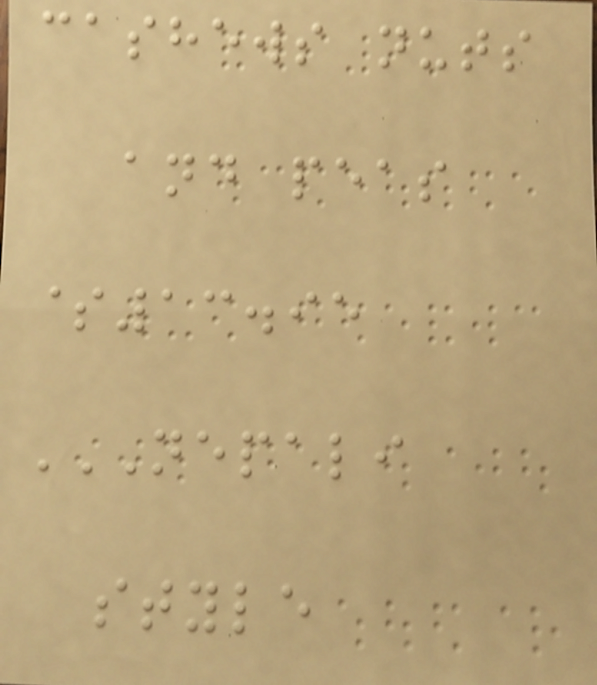cashews nuts
and peas
$13.95
NEPALI
STYLE
